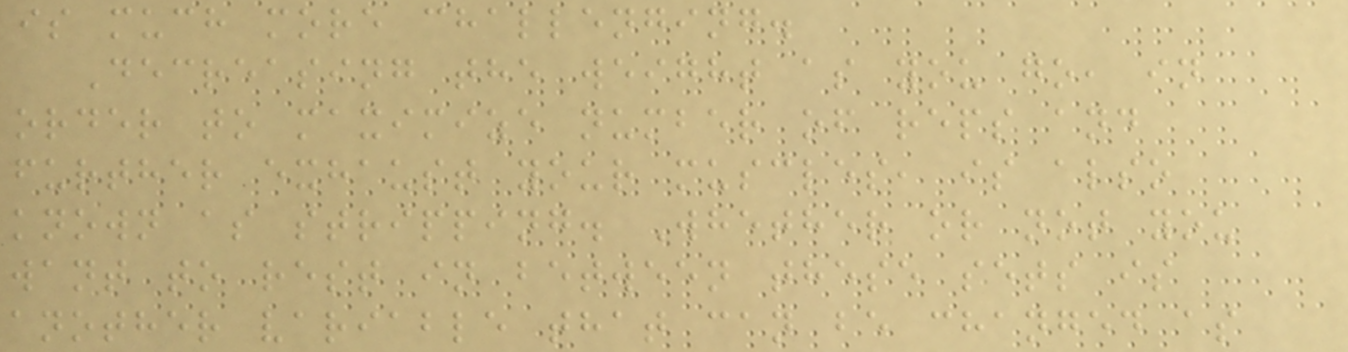is much more challenging.
Decreasing the weight as you go, in
order to maximize number of reps and
further exhaust your muscles, is also
known as stripping. Whether or not you
want to rest in between these sets is
another variable that can be changed as
